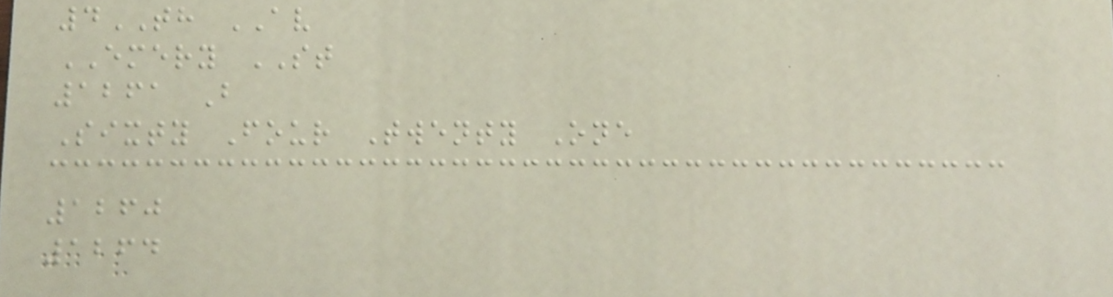4TH AV
EMERY ST
1261 B
Sixty Four Twenty One
1260
1264
